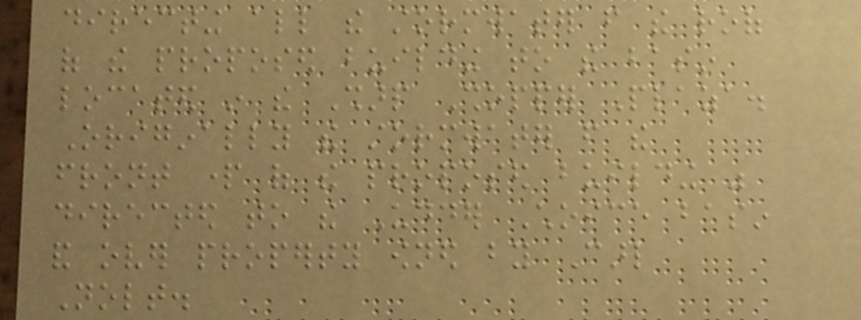directing all the stormwater from the roof
of the proposed building to the basin
located in the Sharp Shopper Plaza.
Originally the stormwater from the
front part of the proposed building was
directed to the Udder Choice basin
and over property owned by Carl
Nolt.
